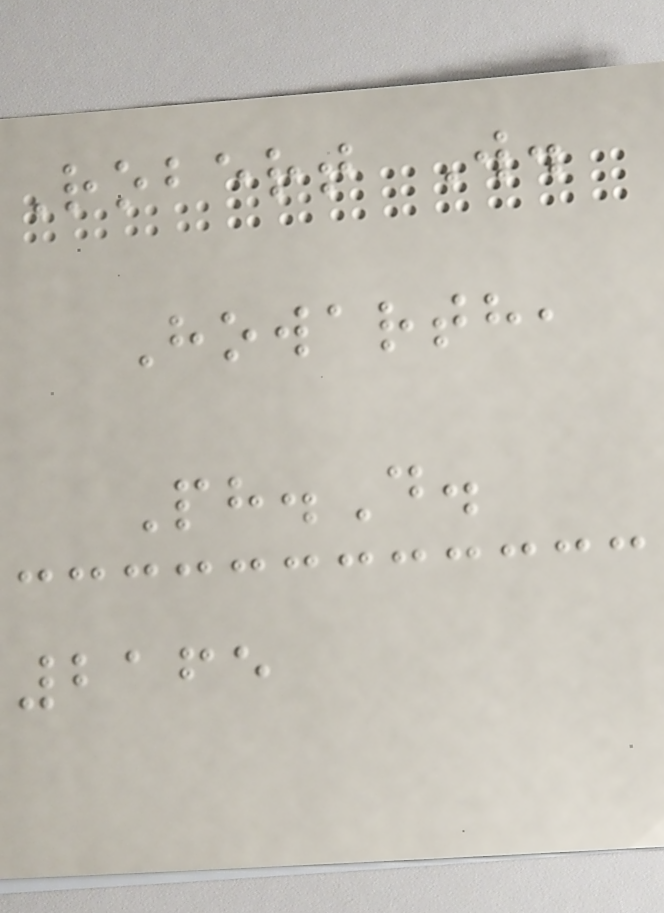Robert W.
Howarth,
Ph.D.
2165
